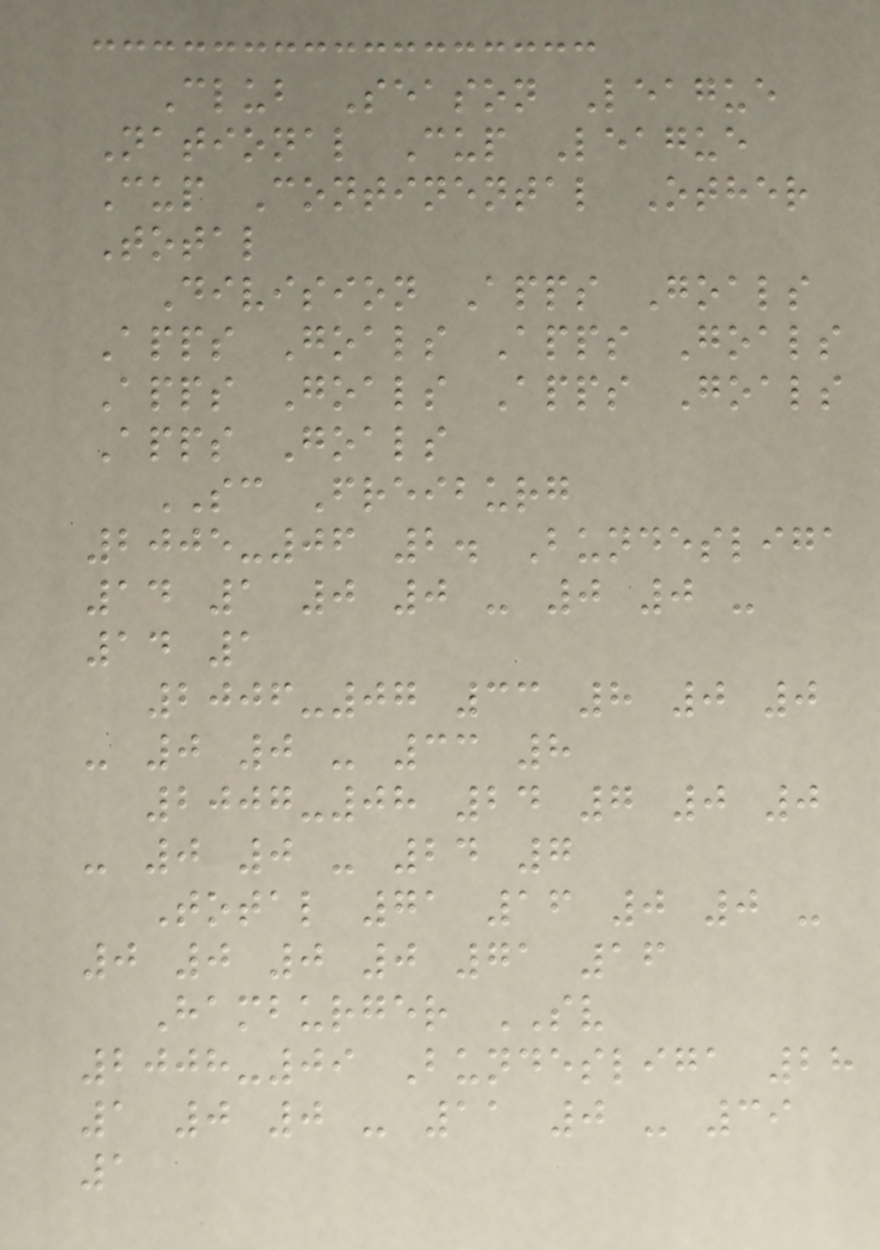Club Season League
National Cup League
Cup Continental Other
Total
Division Apps Goals
Apps Goals Apps Goals
Apps Goals Apps Goals
Apps Goals
SC Freiburg
2005-06 2. Bundesliga
14 1 0 0 - 0 0 -
14 1
2006-07 33 8 0 0
- 0 0 - 33 8
2007-08 24 7 0 0
- 0 0 - 24 7
Total 71 16 0 0 -
0 0 0 0 71 16
Hamburger SV
2008-09 Bundesliga 28
1 0 0 - 11 0 - 39
1
